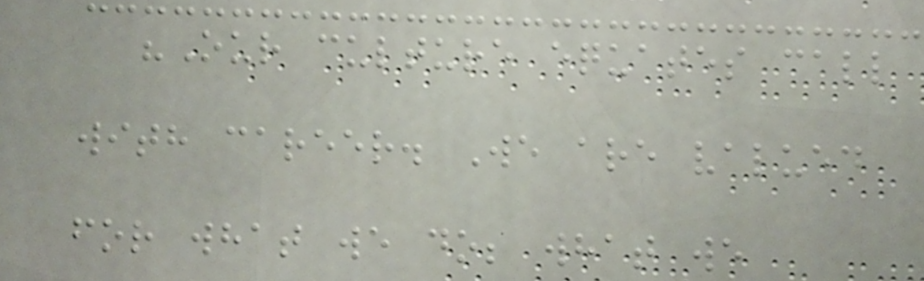"Our culture equates call
with career. We are valued
for what we do; what we
